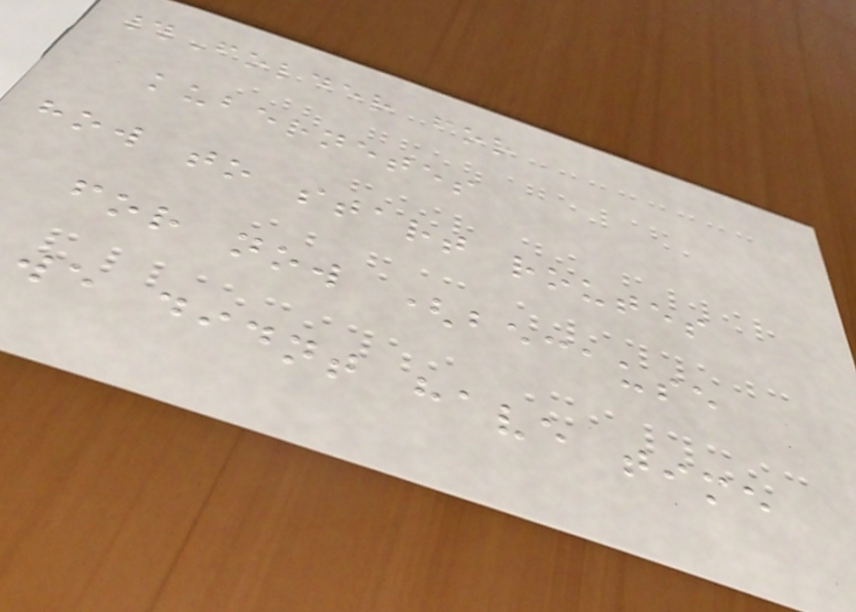#Folder for
kubernetes
how to start routes
for now (because
we didnt have time
